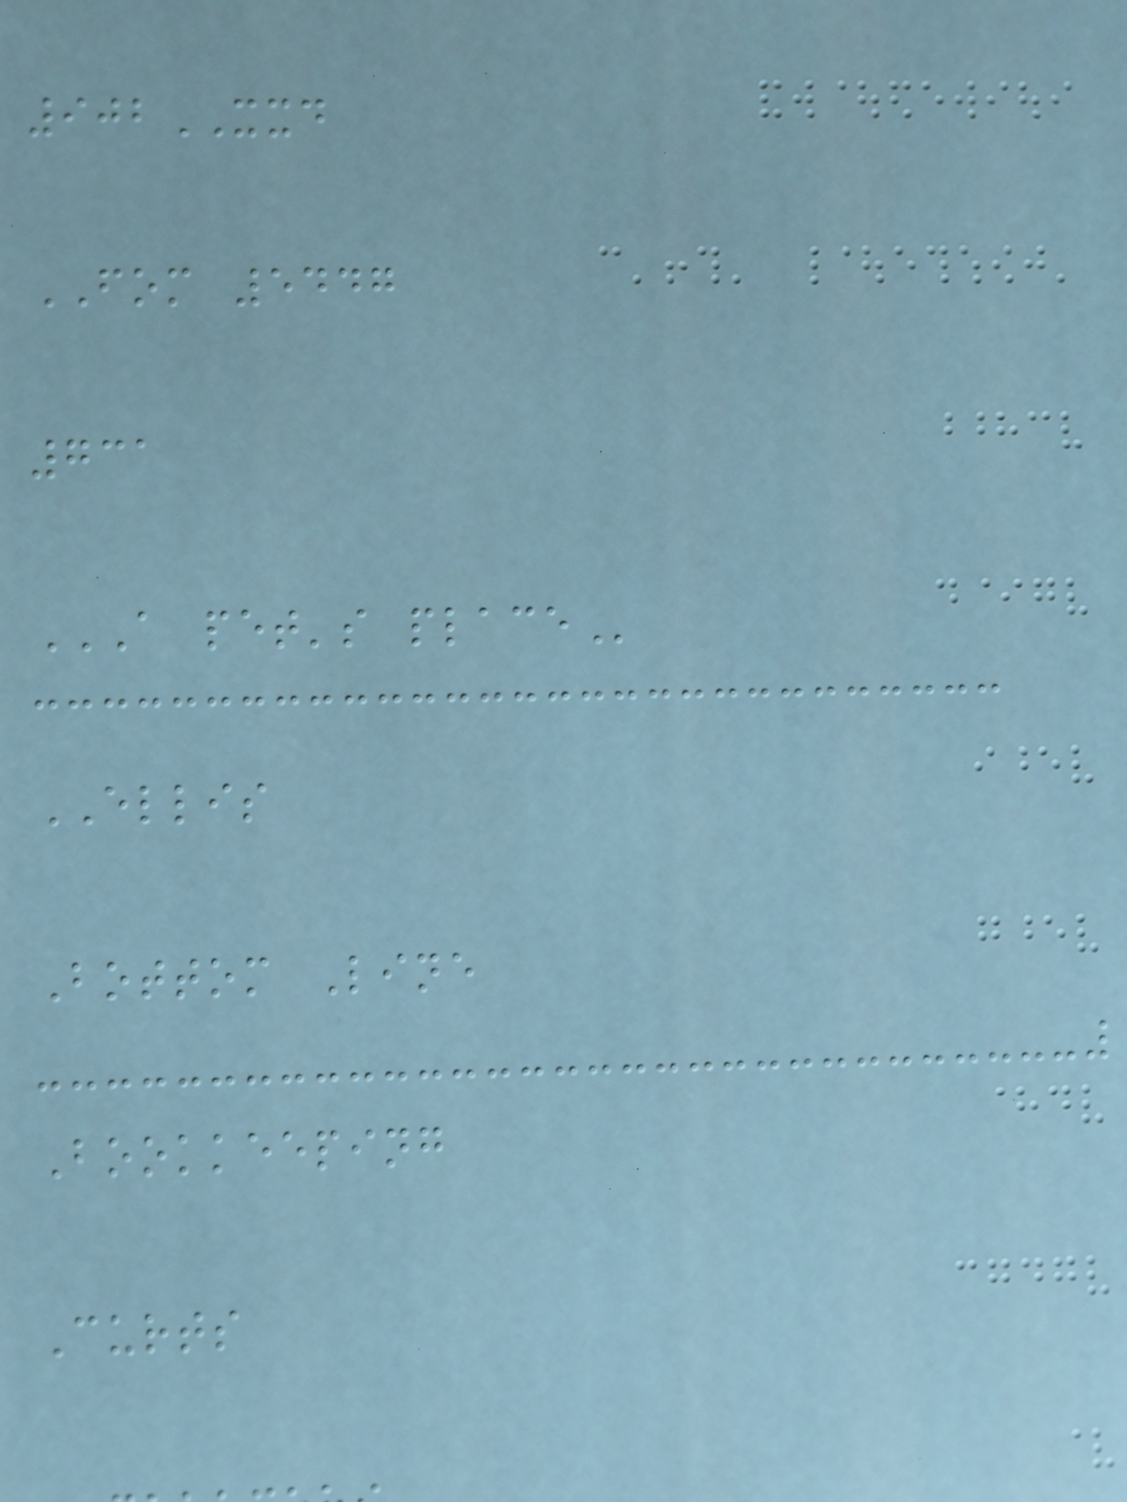902XXD
FOM 5447
731
A PET'S PLACE
ELLIS
Bottom Line
Bookkeeping
Curts
